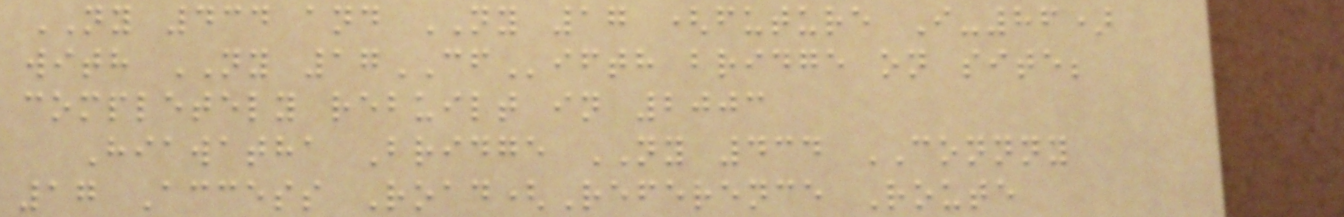NY 434 and NY 17 (future I-86)
with NY 17CFifth bridge on site;
completely rebuilt in 2003
Hiawatha Bridge NY 434 CONNNY
17 Access Road(Reference Route
